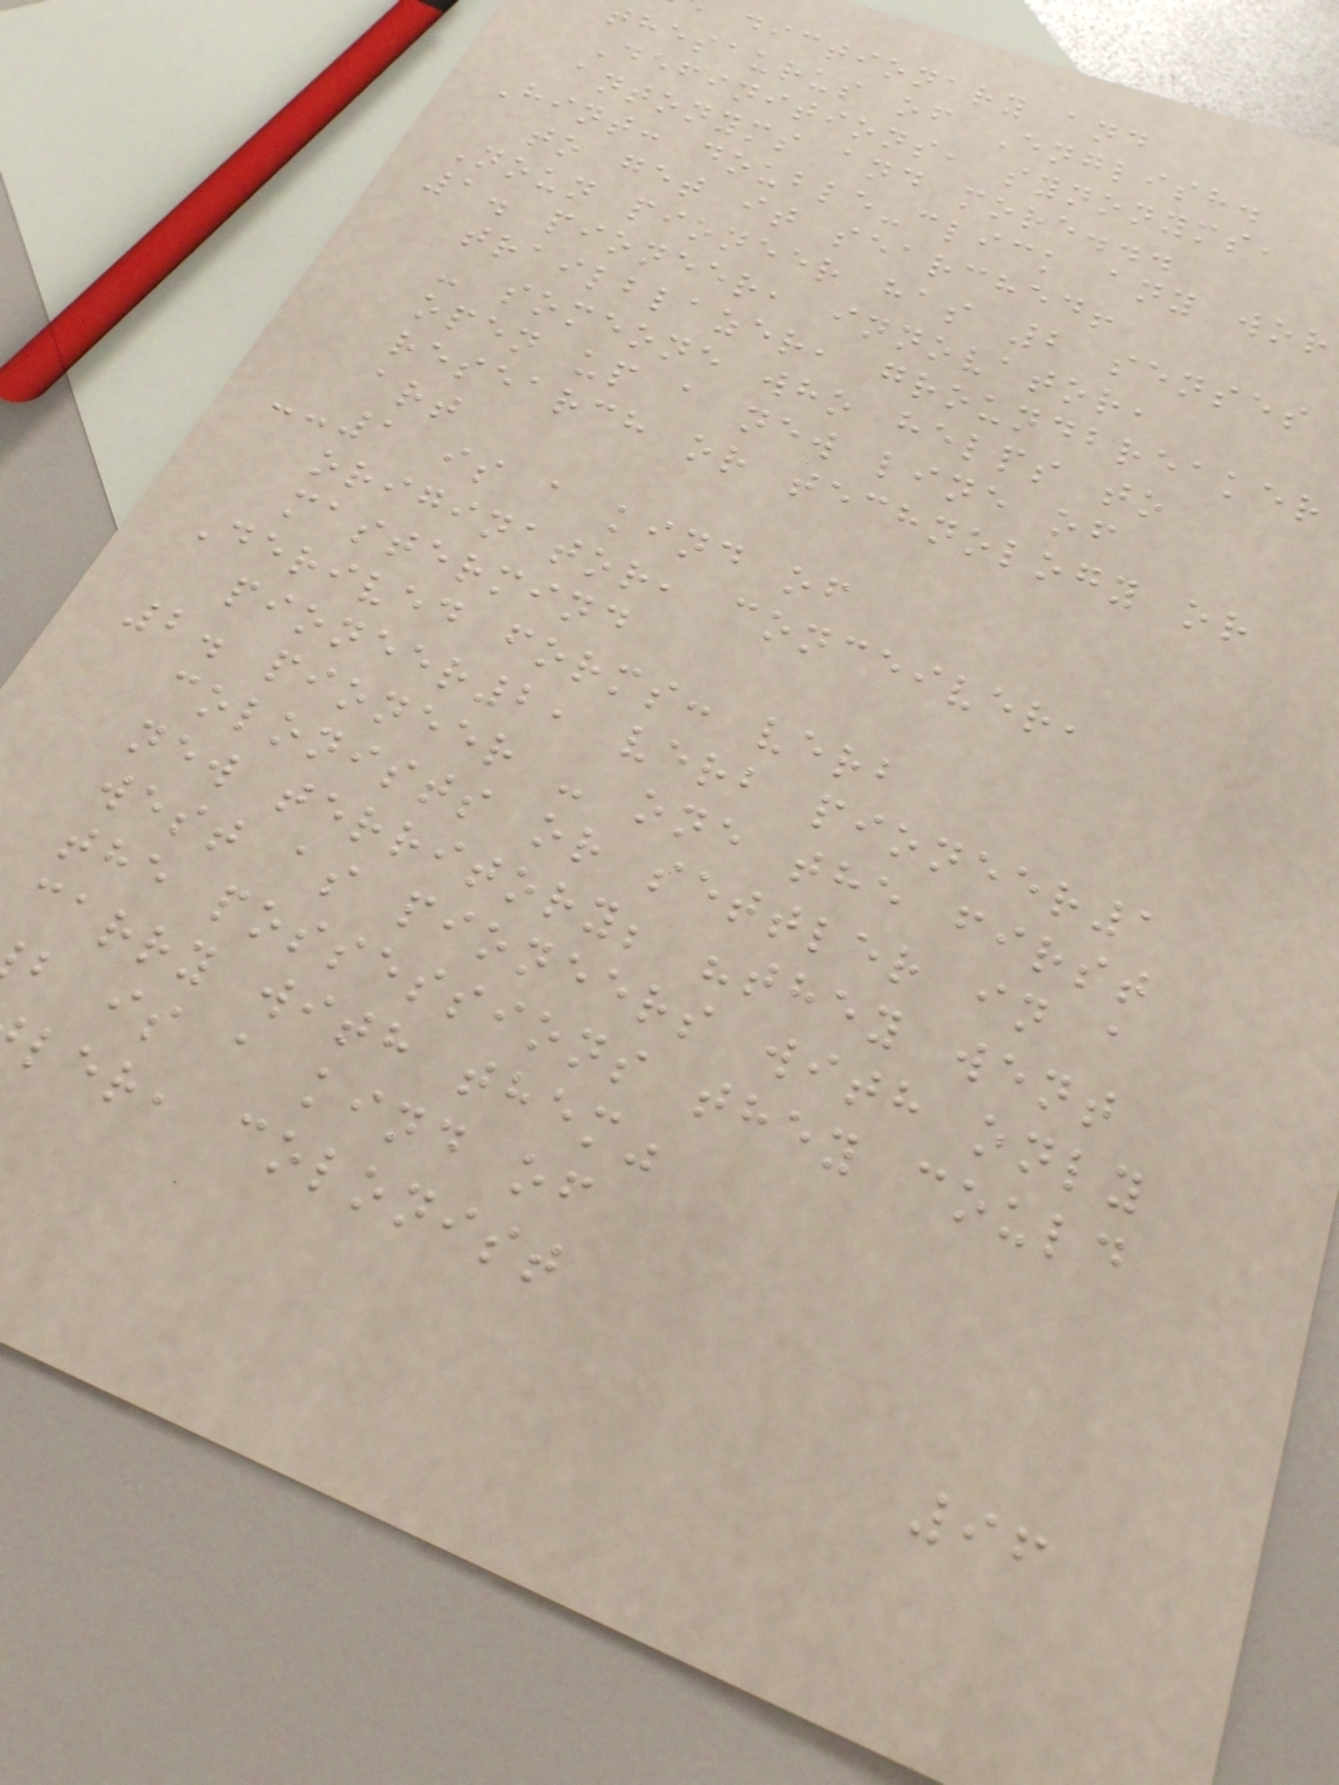dictionary and
thesaurus of English.
Definitions, synonyms,
antonyms and more...
Hint: double-click any wor
to get it searched!
Noun pioneer has 2 senses
1. pioneer, innovator,
trailblazer, groundbreaker
- someone who helps to
open up a new line of
research or technology or
art
--1 is a kind of
originator, conceiver,
mastermind
Derived forms: verb
pioneer2, verb pioneer1
2. pioneer - one the first
colonists or settler in a
new territory; "they went
west as pioneers with only
the possessions they could
carry with them"
b is a kind of
ler, colonist
96
